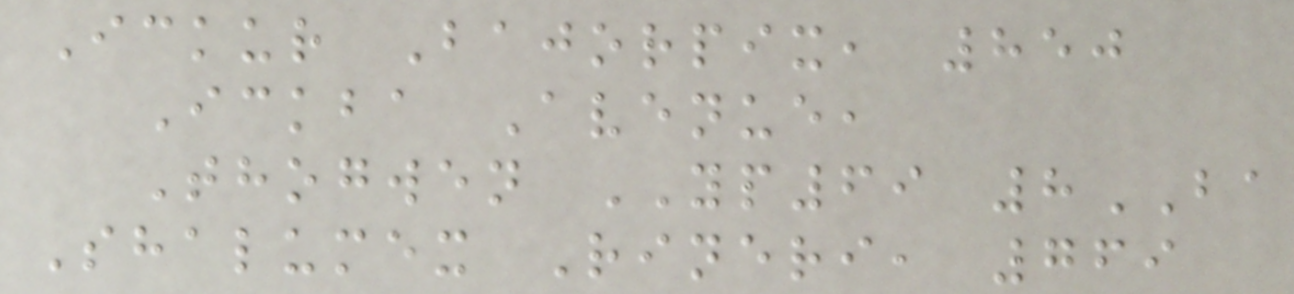Ickur Bajorpix, 850
Ickba Avenue,
Thogwen YP69 8BA
Shalumex Rineri, 769
